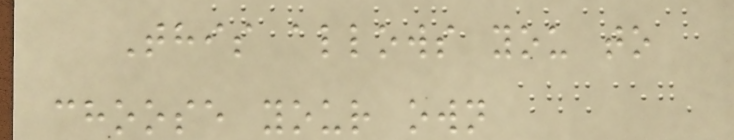This allows you to
choose your own
